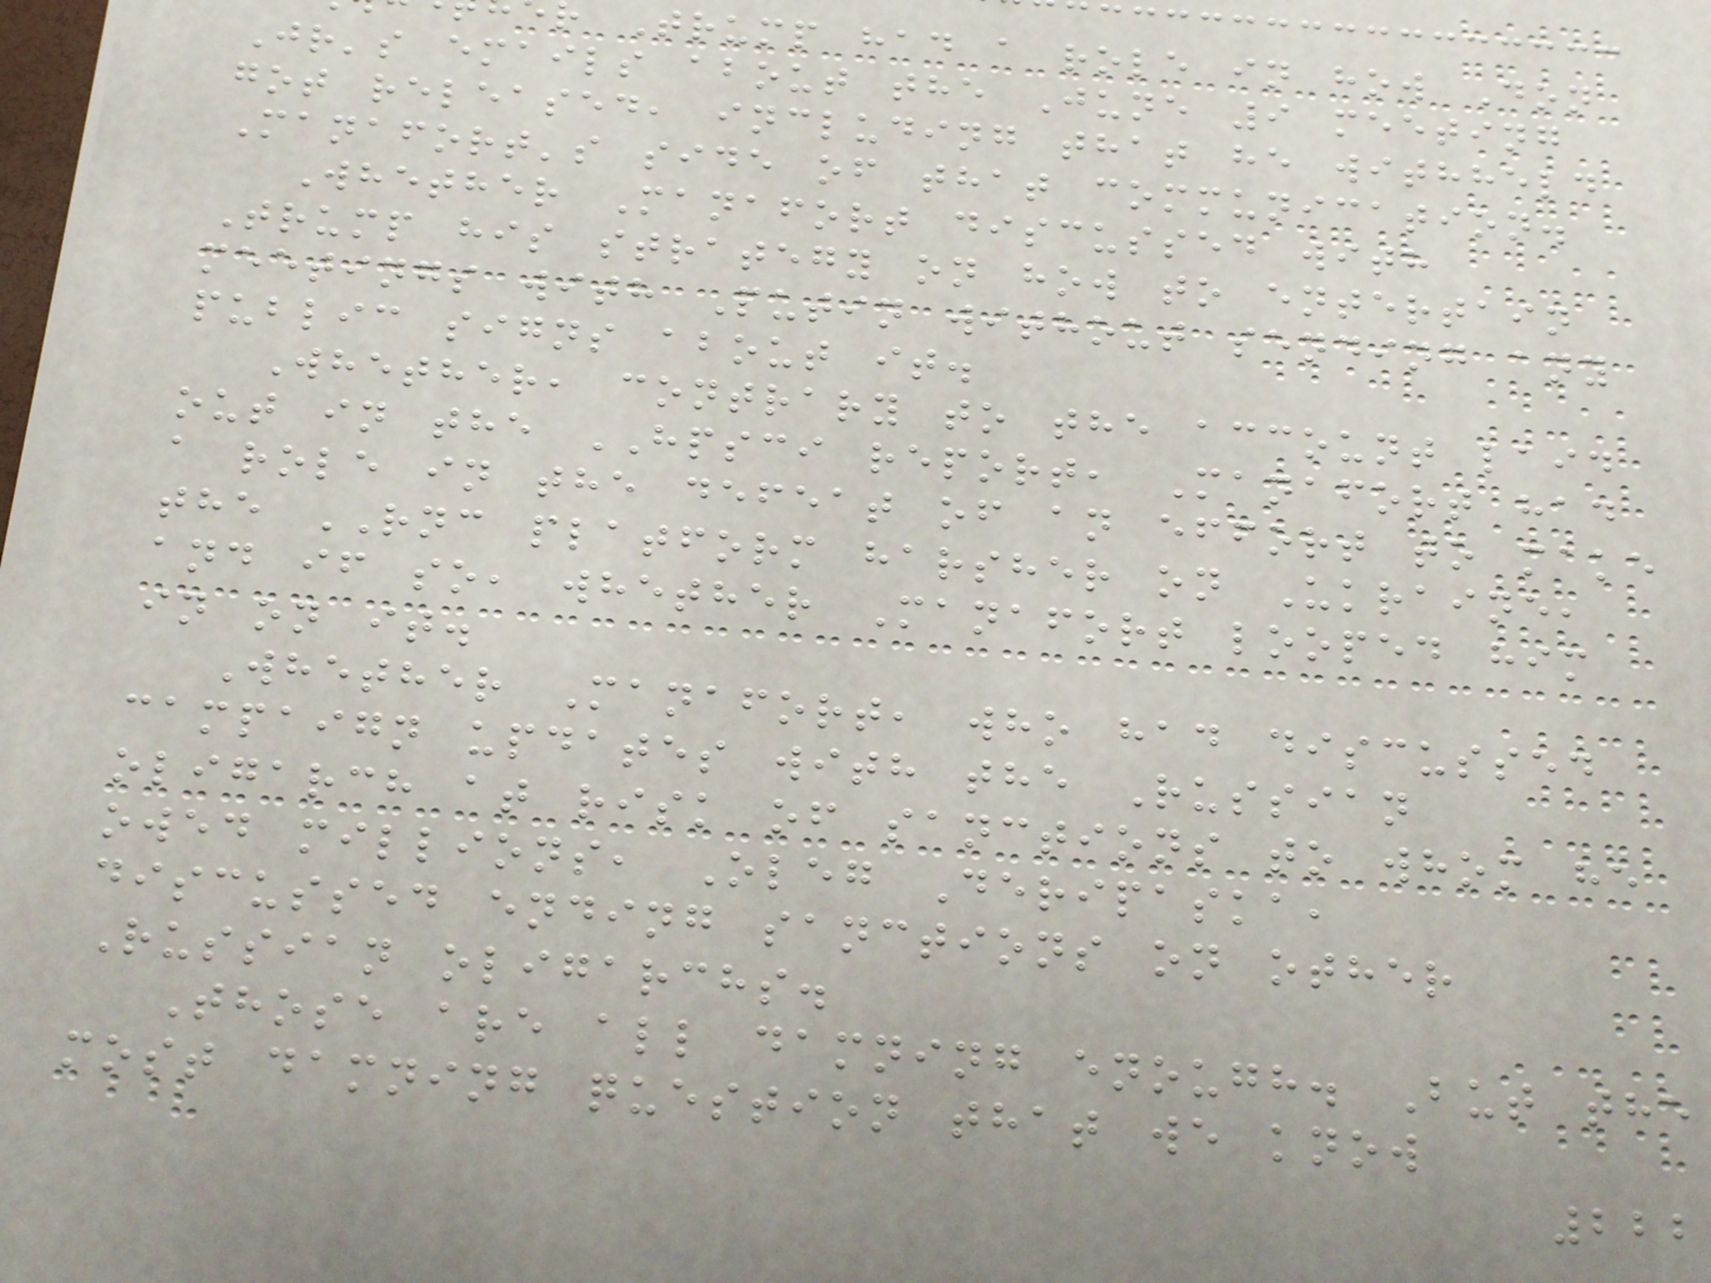Trump had a role in how Don
Jr's emails about the June 9 meeting
got released, including that he withheld
Manafort's side of that communication.
Whether Manafort discussed with
Trump his strategy on how to entertain
meetings with Putin without sending any
public signs about it.
Whether, contrary to the account laid
out in the HPSCI report, Manafort had
a role in the defeat of an effort to make
the RNC platform harsher on Ukraine,
and if so, whether Manafort looped him
in on it.
Whether Manafort, who had discussed
campaign updates with the Russian
oligarch at risk of sanctions to whom he
owed millions, Oleg Deripaska,
discussed ending sanctions on other
Russian oligarchs.
Those are all damning enough. But the
most damning question that we know
222
